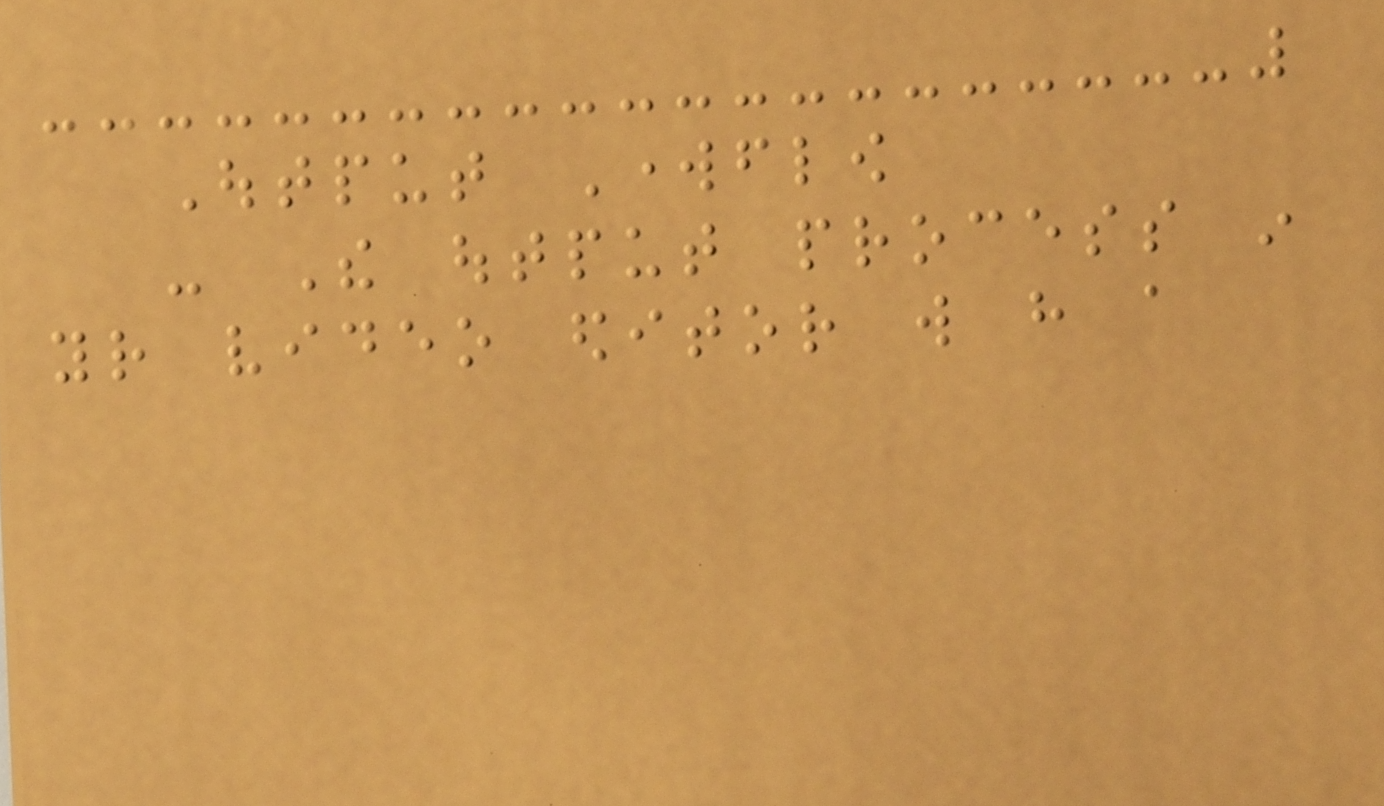Output Workflow
- The output process in
your video editor will have a
